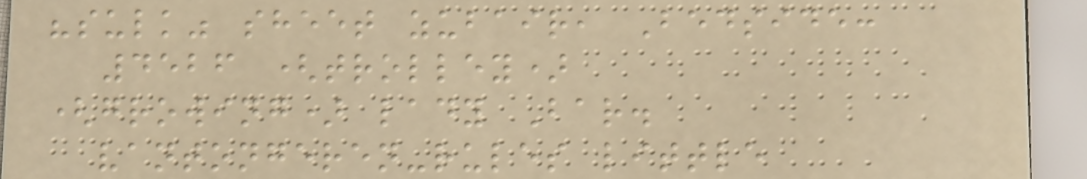"sulk" sheet zubair, Bedside:
4526 (trolley)
(growing) lady Bar.
vantongeren-rules little
